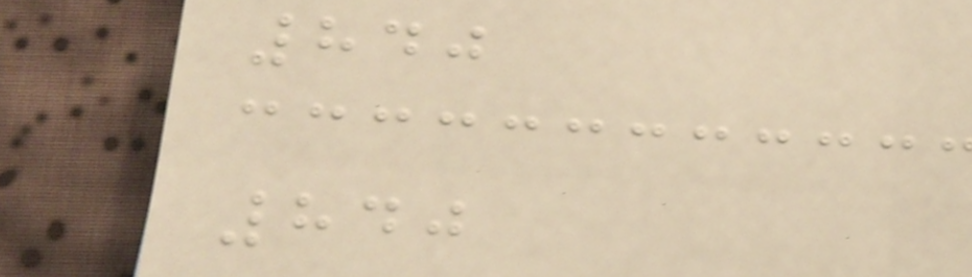840
840
